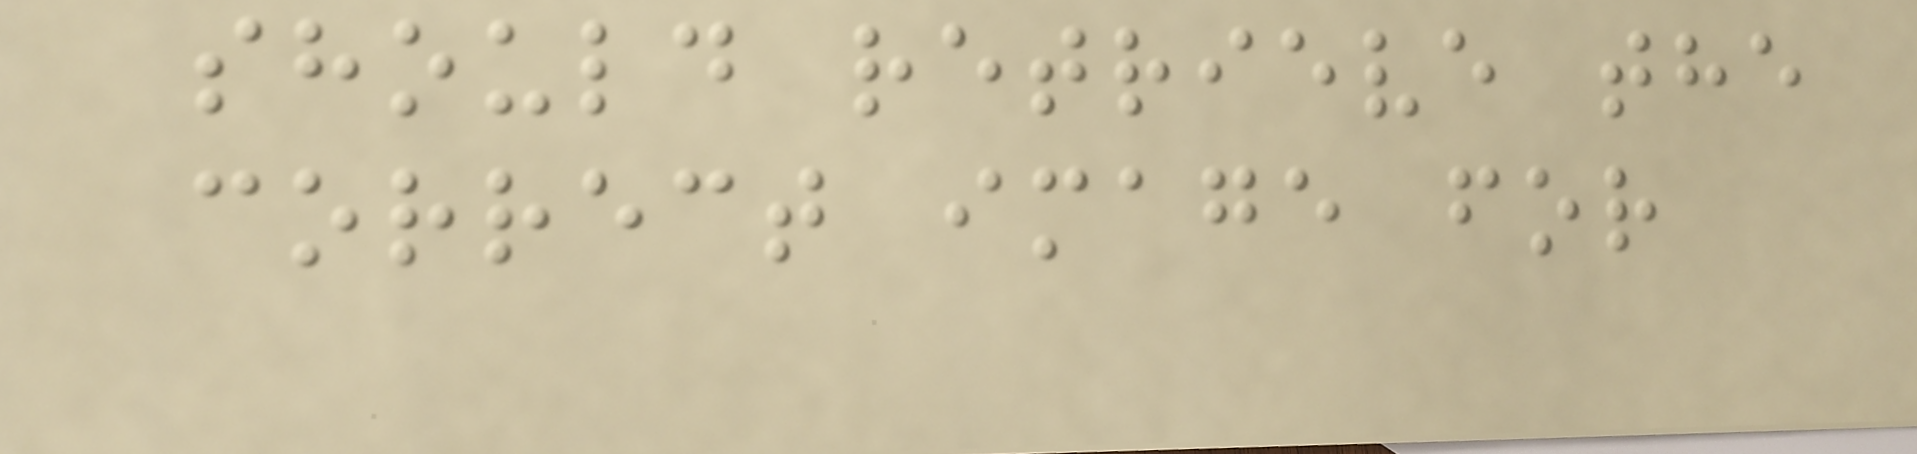should retrieve the
correct image for
